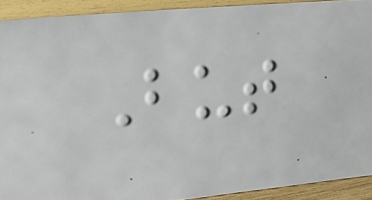But
